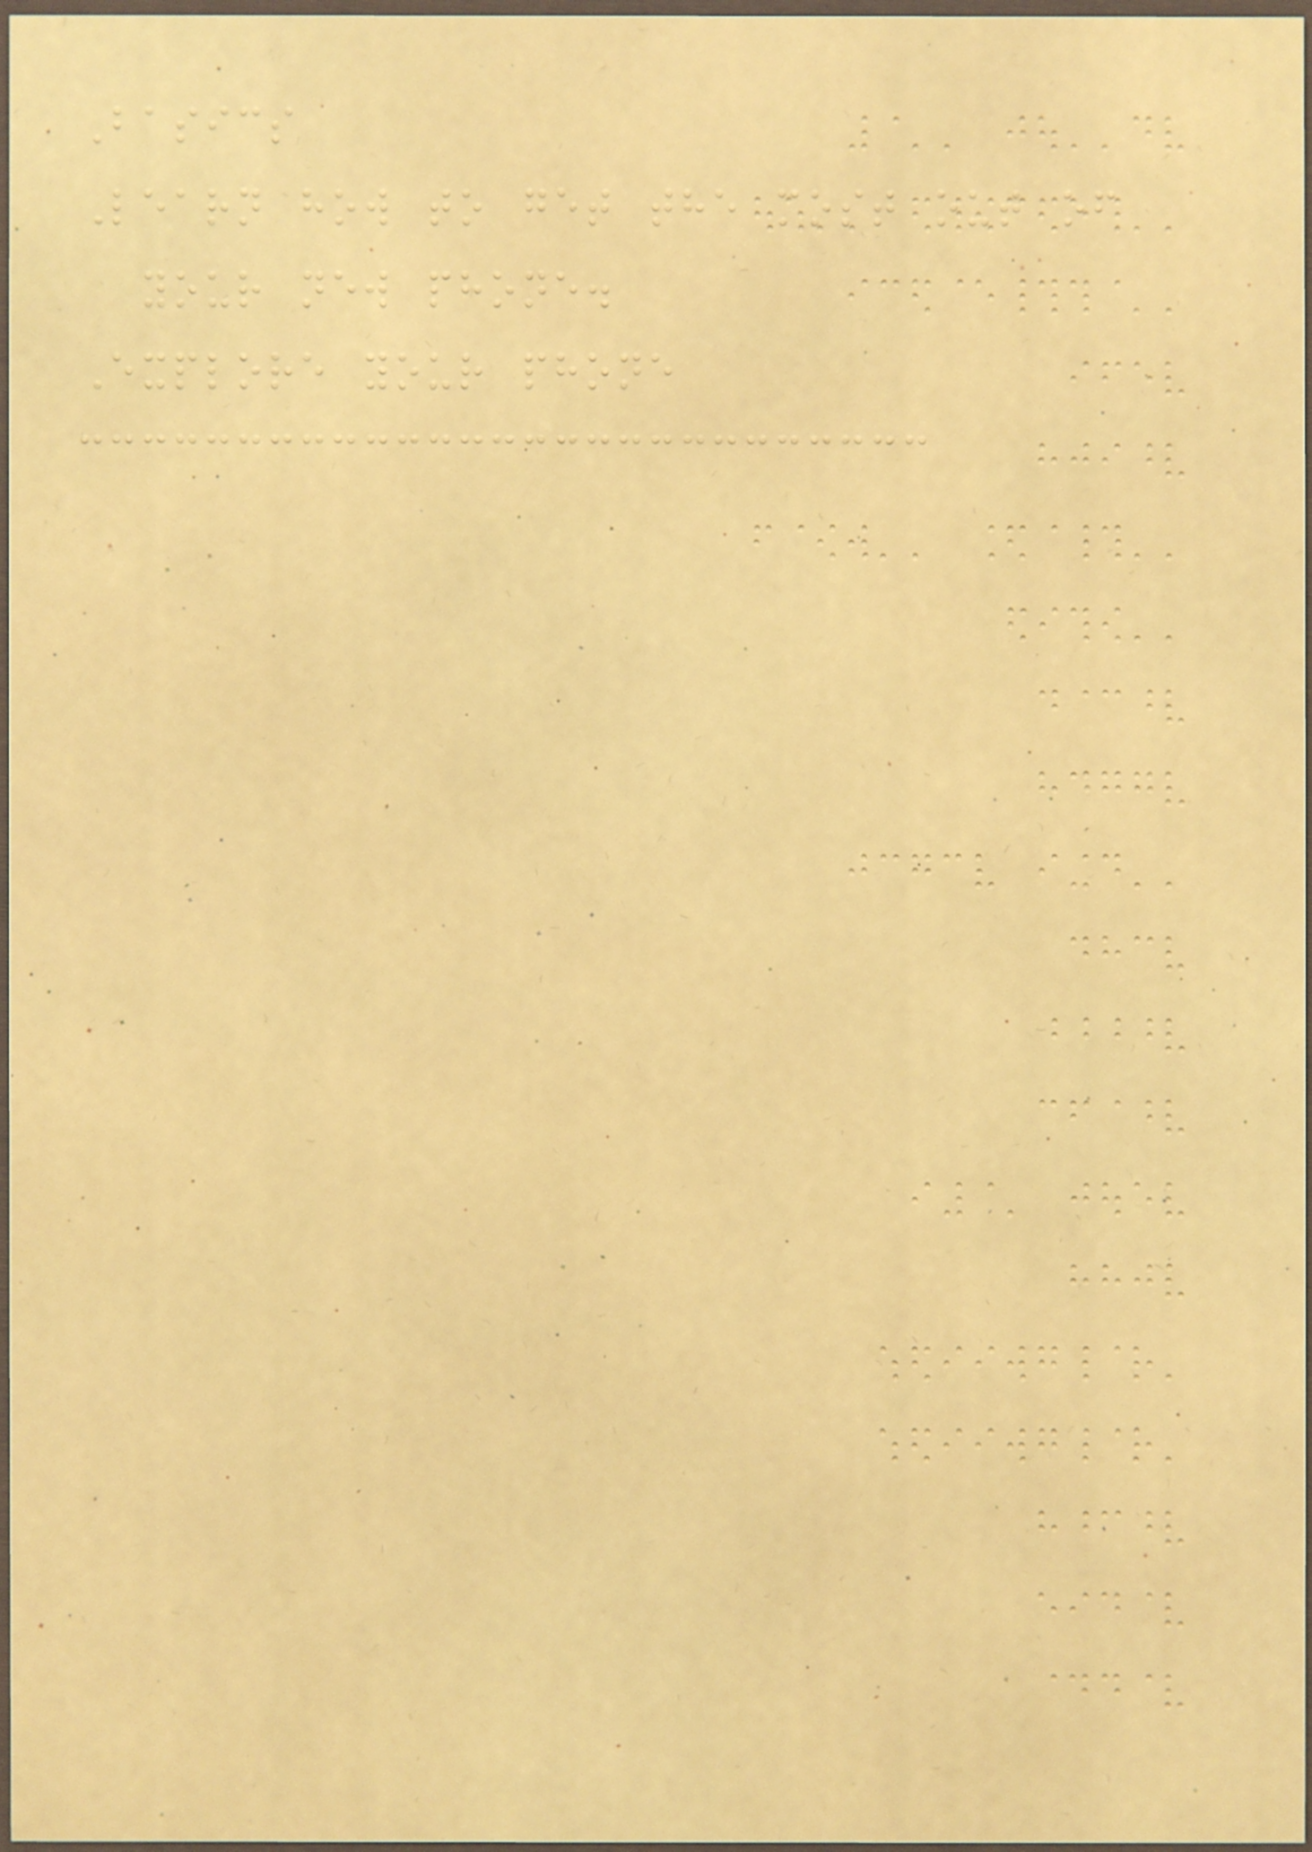Basics
Learn how to get the most out of
your new phone.
Explore your phone
